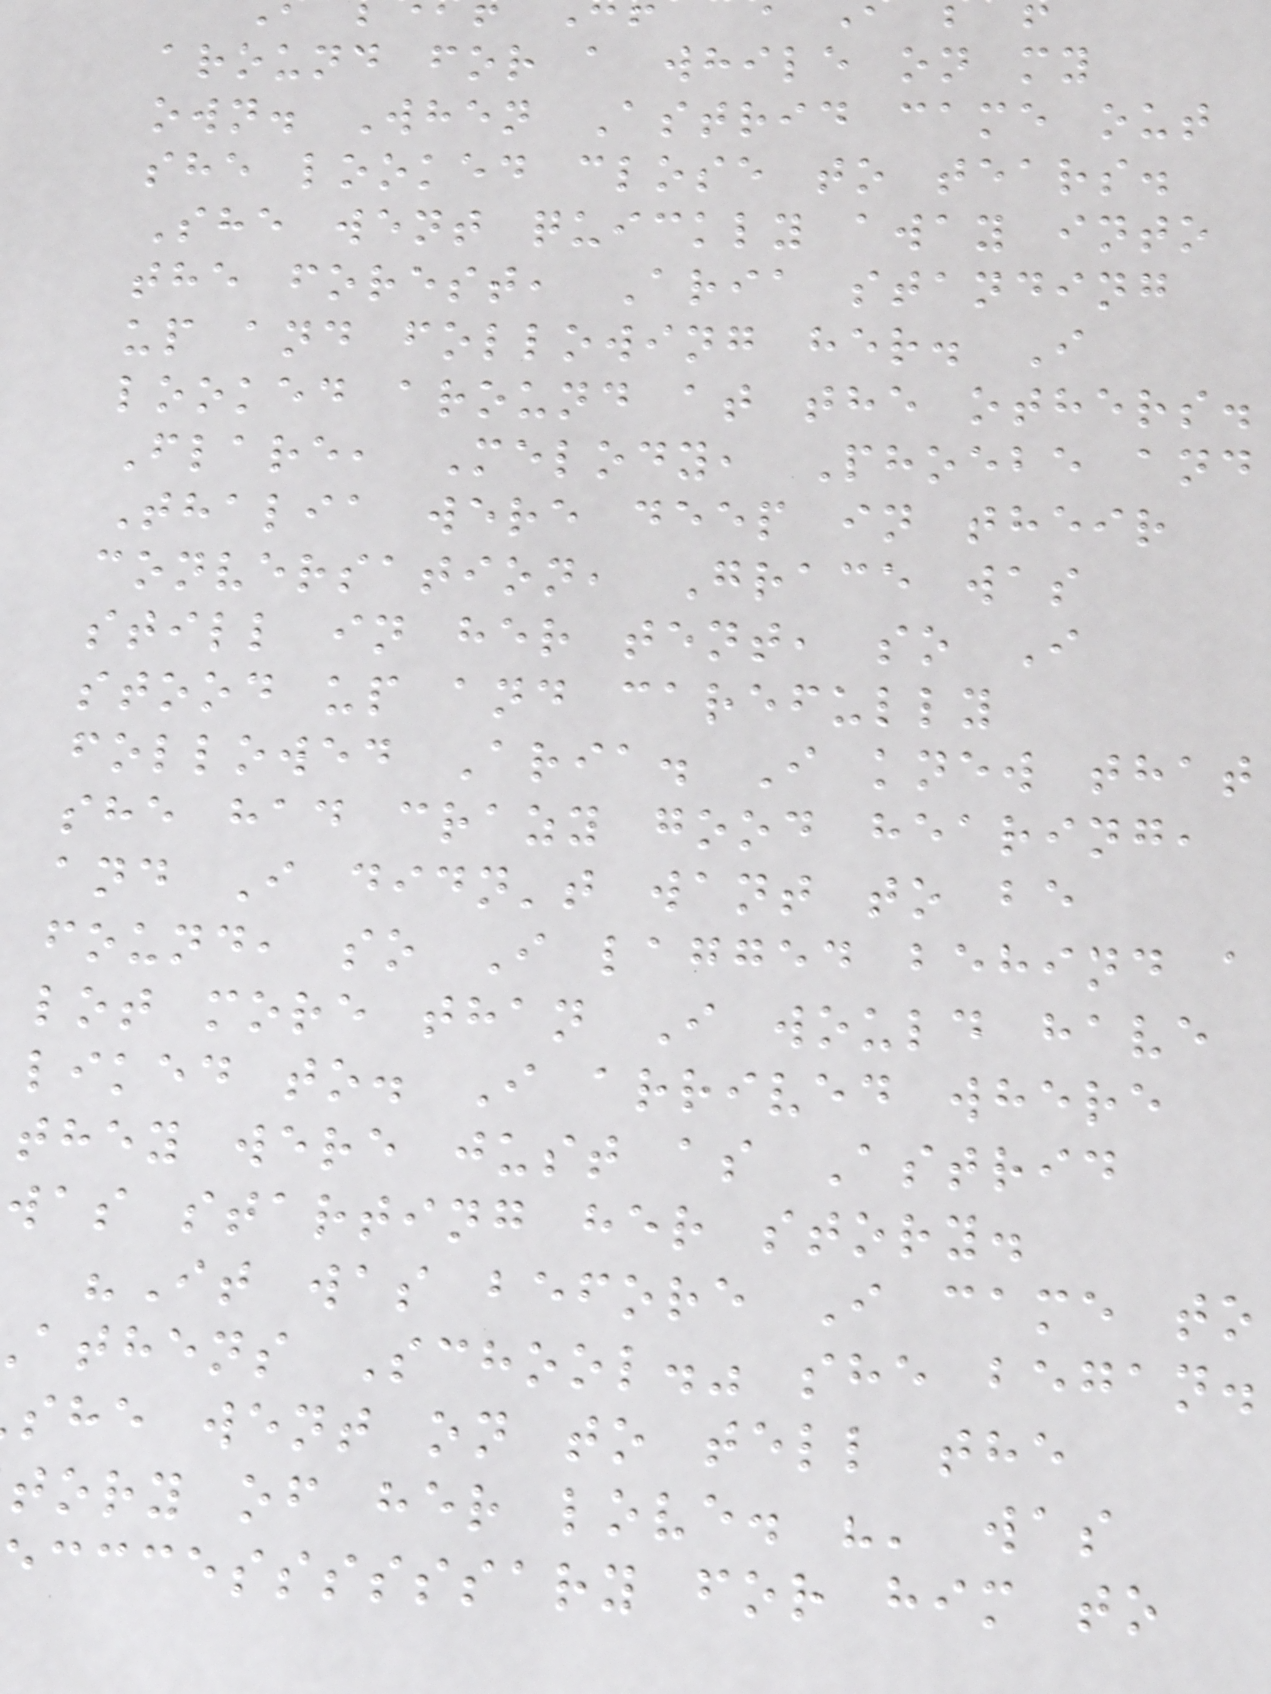around for a while on my
own. When Astrid came out
she looked close to tears.
She went quickly away into
the forest, Aria standing
up and following her. I
looked around at the others.
Flare, Melody, Phoebe and
Thalia were deep in their
conversation, Grace was
still in her tent, so I
stood up and carefully
followed Aria. I knew that
she had crazy good hearing,
and I didn't want to be
found, so I lagged behind a
lot more than I would have
liked to. I arrived where
they were just as Astrid
was starting her story.
"It was before I came to
athens School." she began.
she went on to tell the
tory of her love. "' was
ecccessssssary for him to
